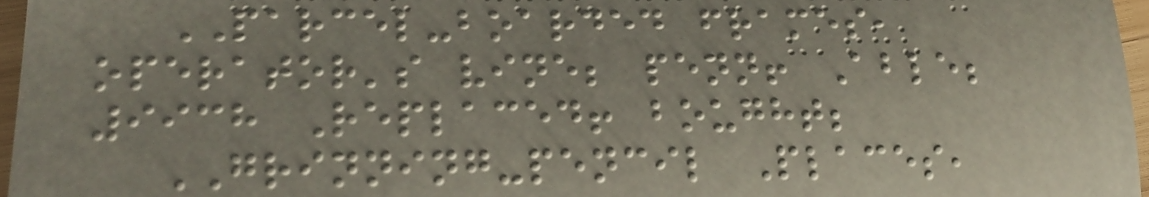PARCEL-boarded frames,
operator's vine; penn! Able;
9938 Replaced! bought;
GRINNING-pencil Places,
